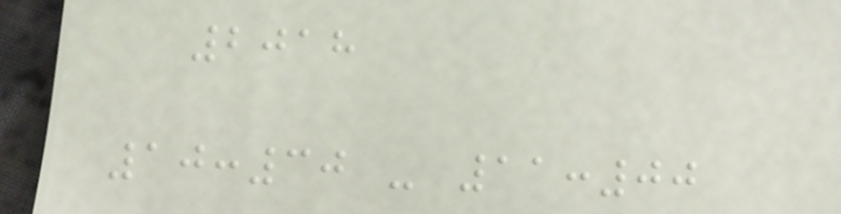2018
10:30 - 11:00
